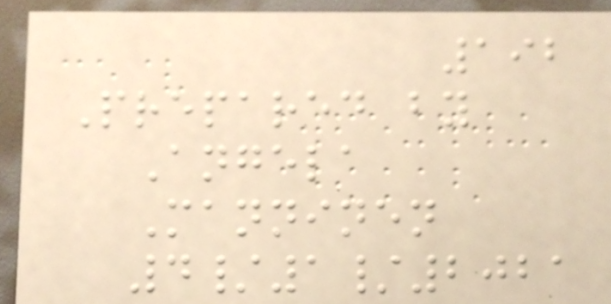192
Prepared by
Angela
Manninen
4/1/2021
